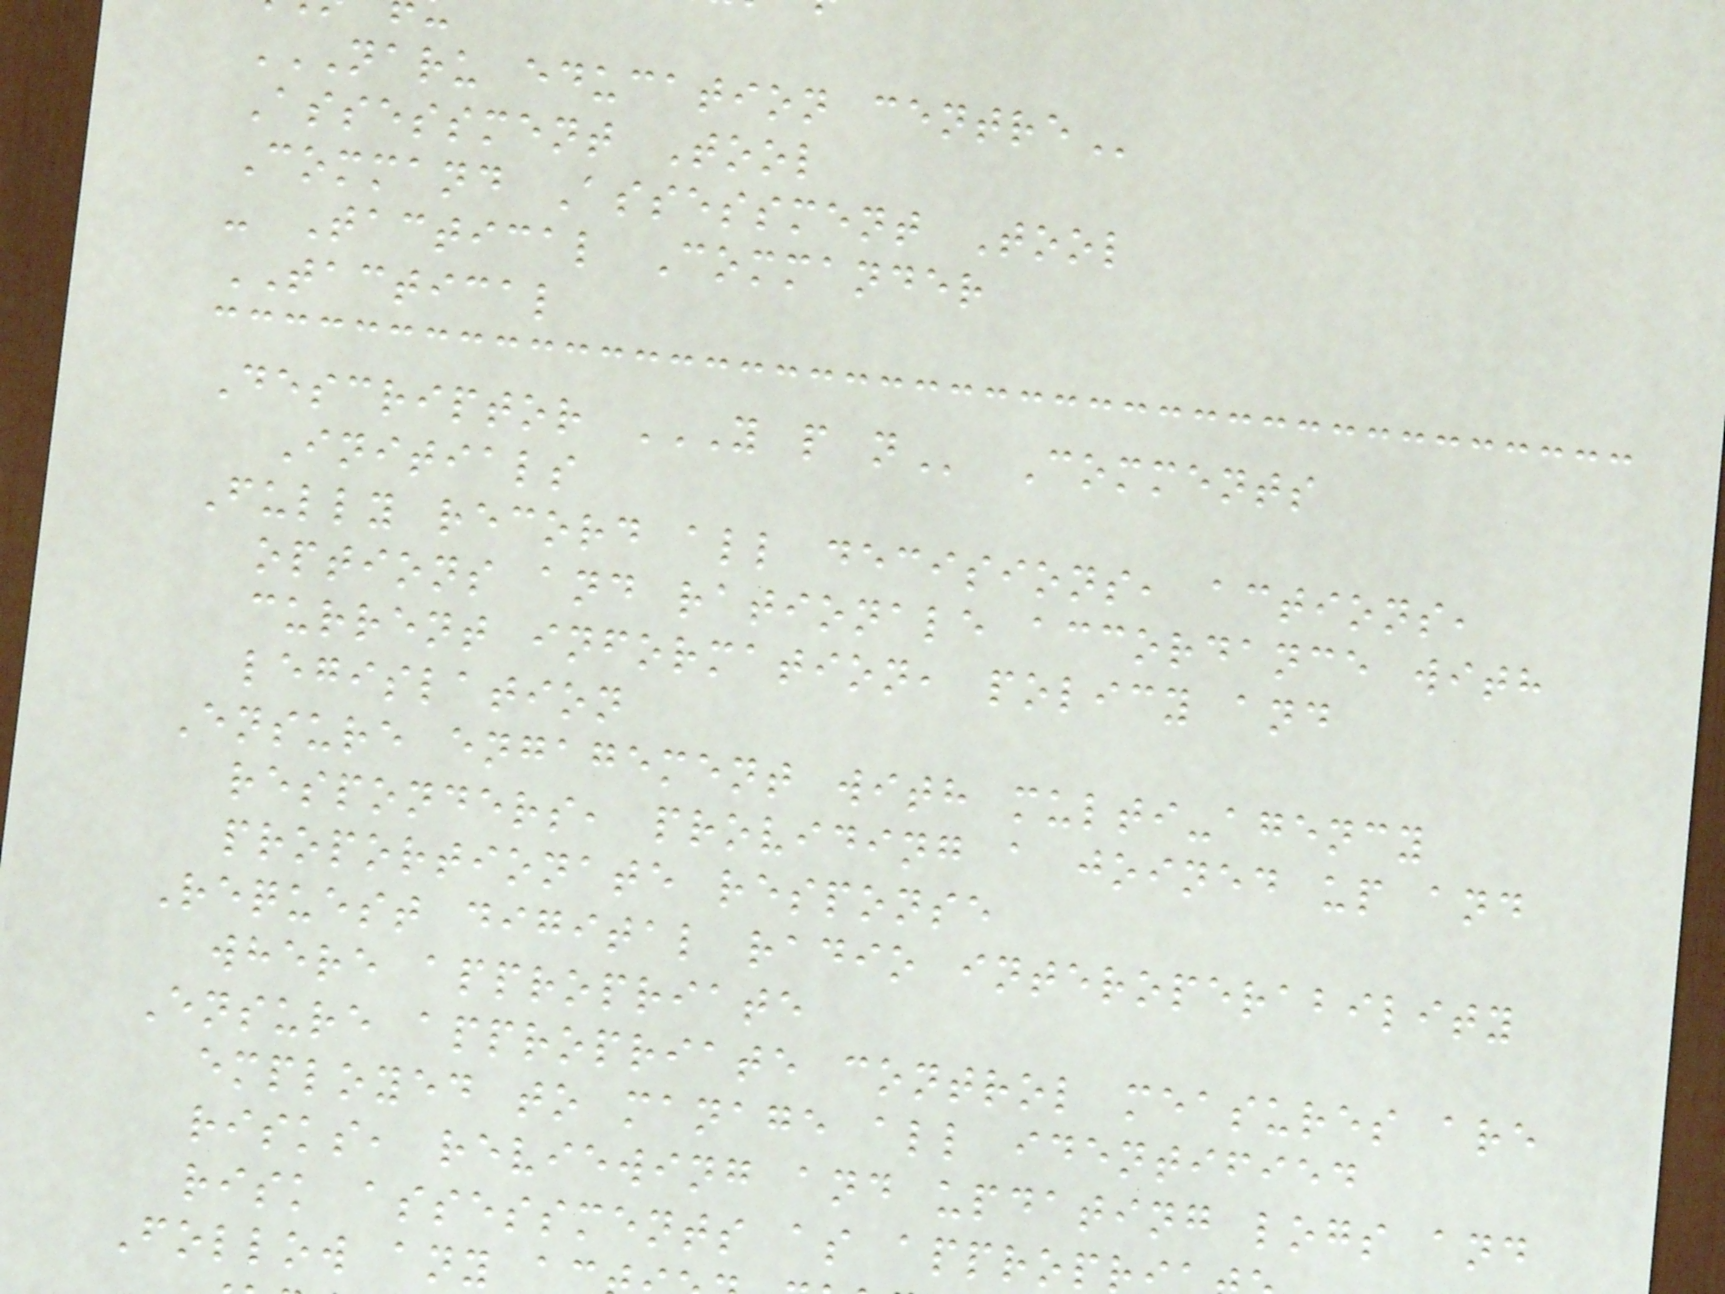NARU EDUCATION CENTRE
Assessment Tool
Command Assessment Tool
- Tactical Commander
TACTICAL
Descriptor Y P N Comments
Initials
Fully record all decisions, actions,
options and rationale accordance with
current information, policy and
legislation
Ensure engagement with multi-agency
responders, providing a joined up and
proportionate response
Request digital radio interoperability
where appropriate
Ensure appropriate control measures are
employed to manage all identified
risks, reviewing and updating logs and
risk assessments as approp
Follow any
